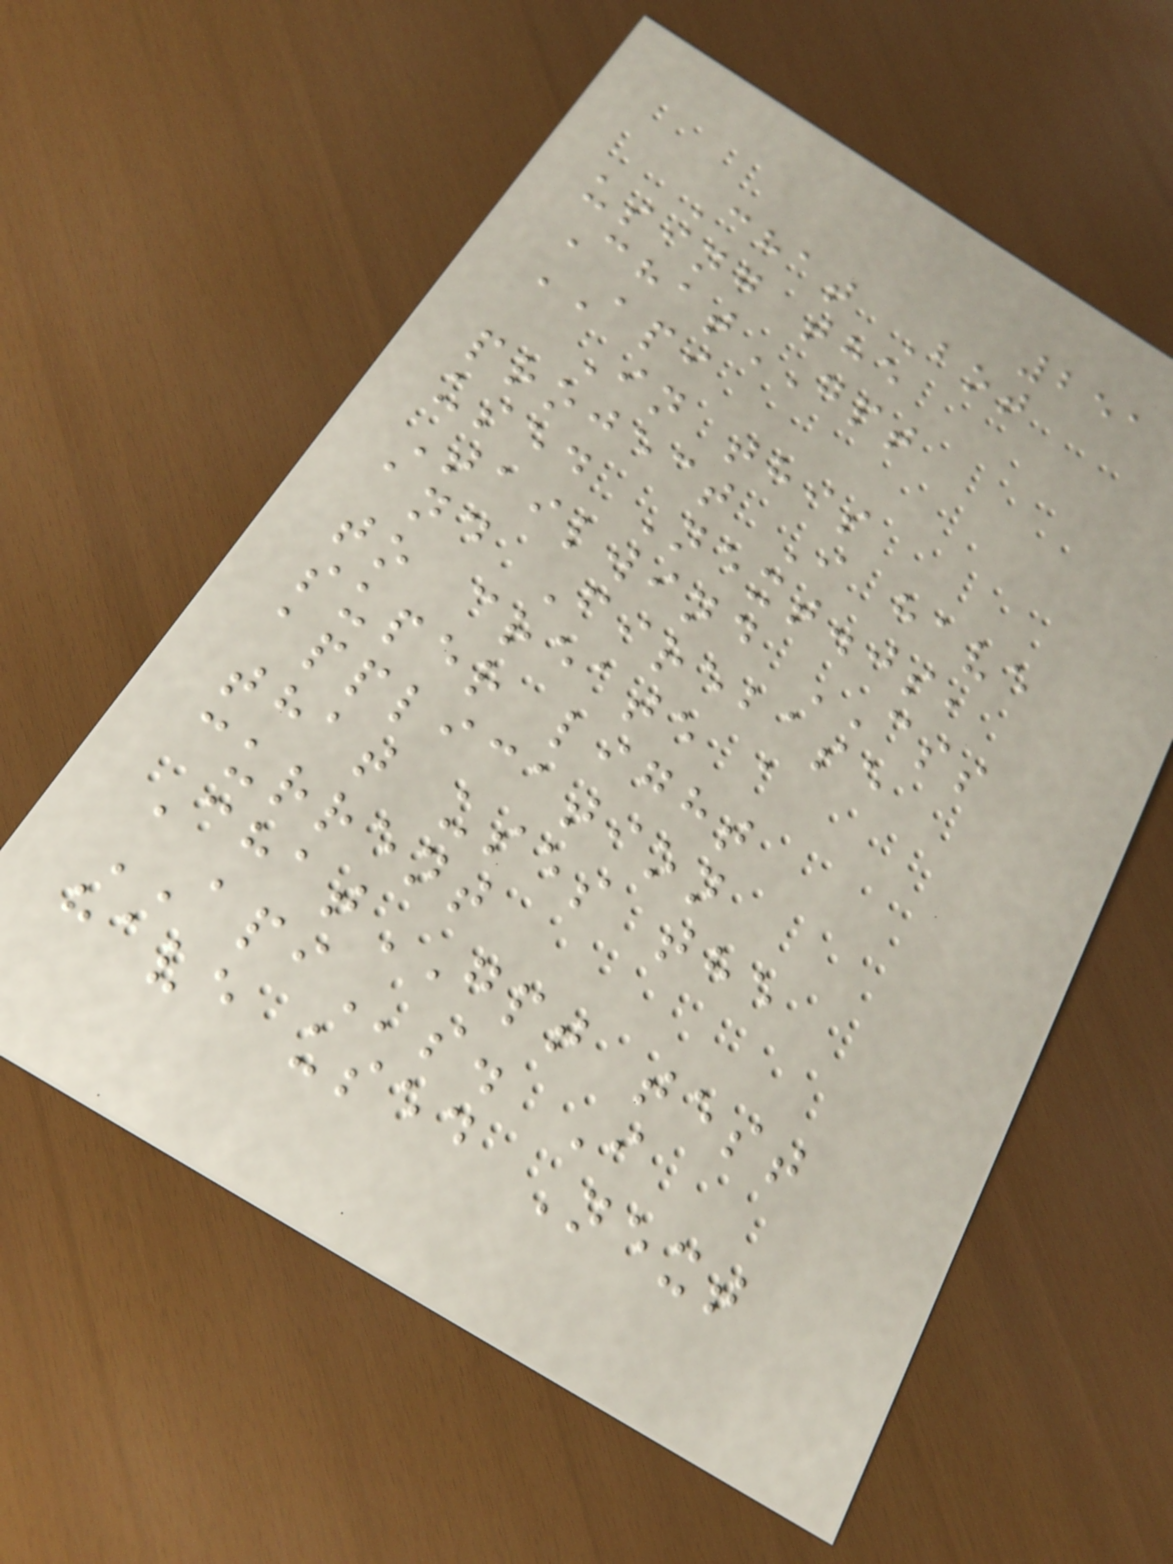251
Chat Bot
using the
ChatGPT
API
In this
project I have
used Next.js,
Tailwind CSS
and Firebase
to create a
super light
application
that uses the
current
ChatGPT test
APIs. I
have used Next
